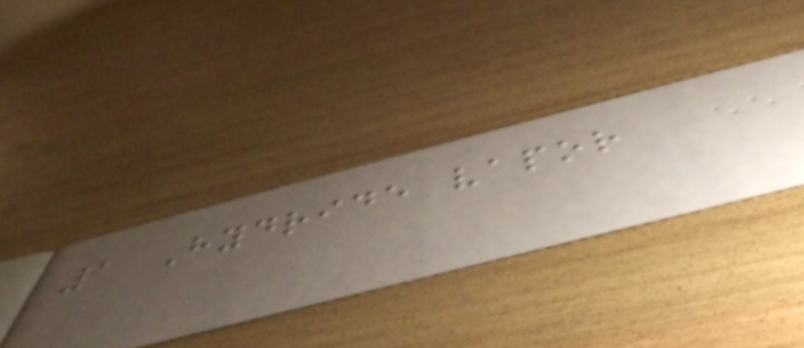1 Hydride vapor
